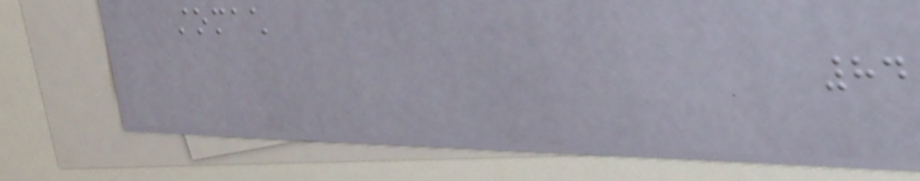stomach
84
